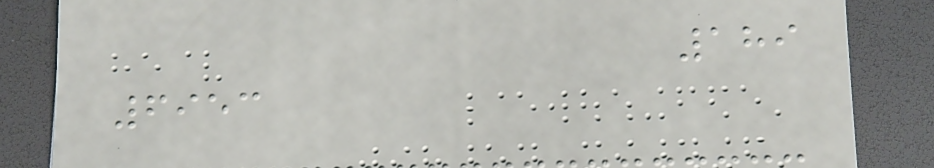189
6953
